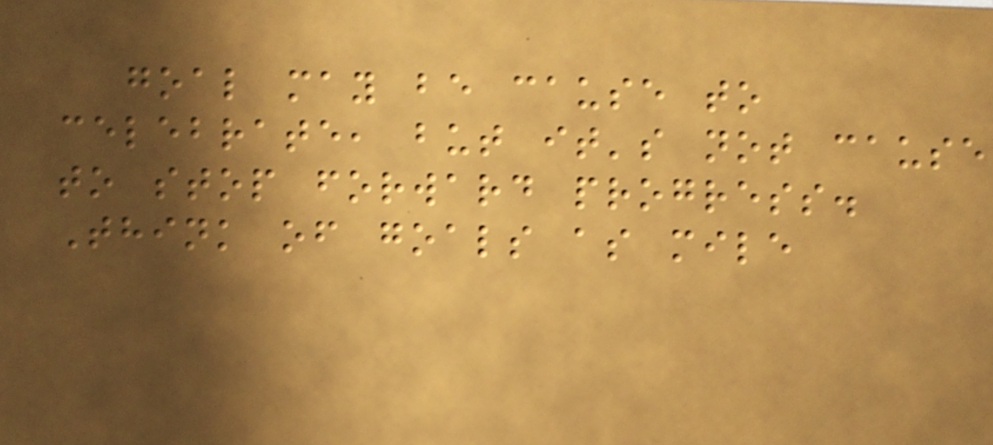goal may be cause to
celebrate, but it's not cause
to stop forward progress.
Think of goals as mile
